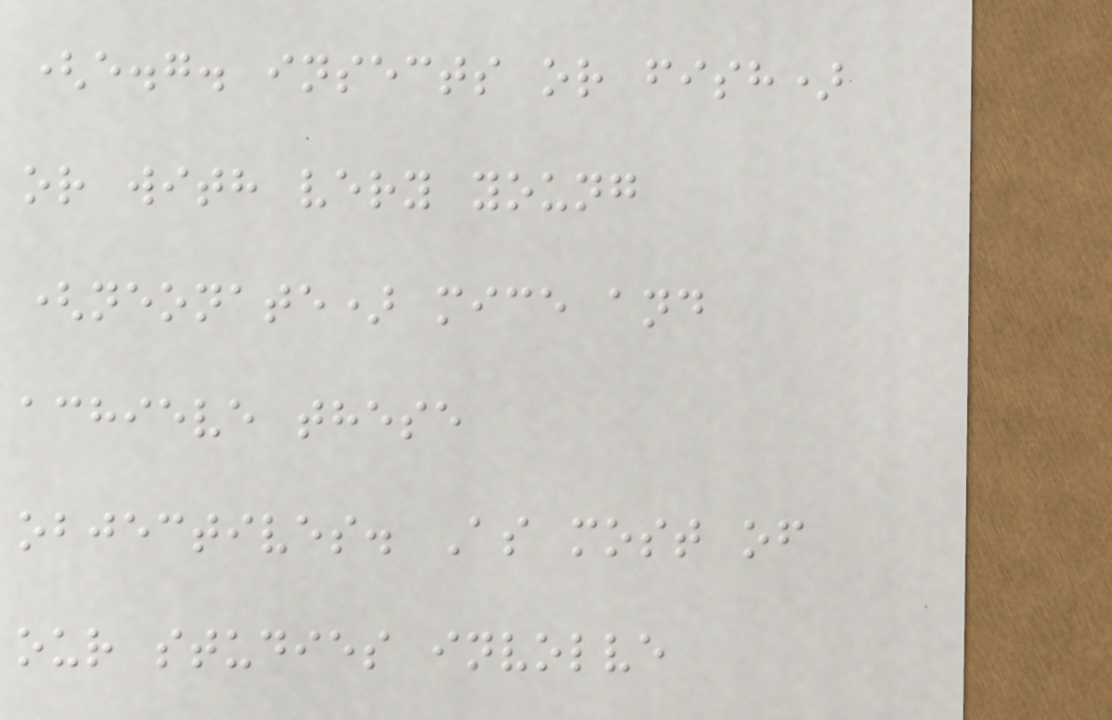(e.g. insects or fish)
or with very young
(neonate) mice and
achieve these
objectives. As most of
our studies involve
